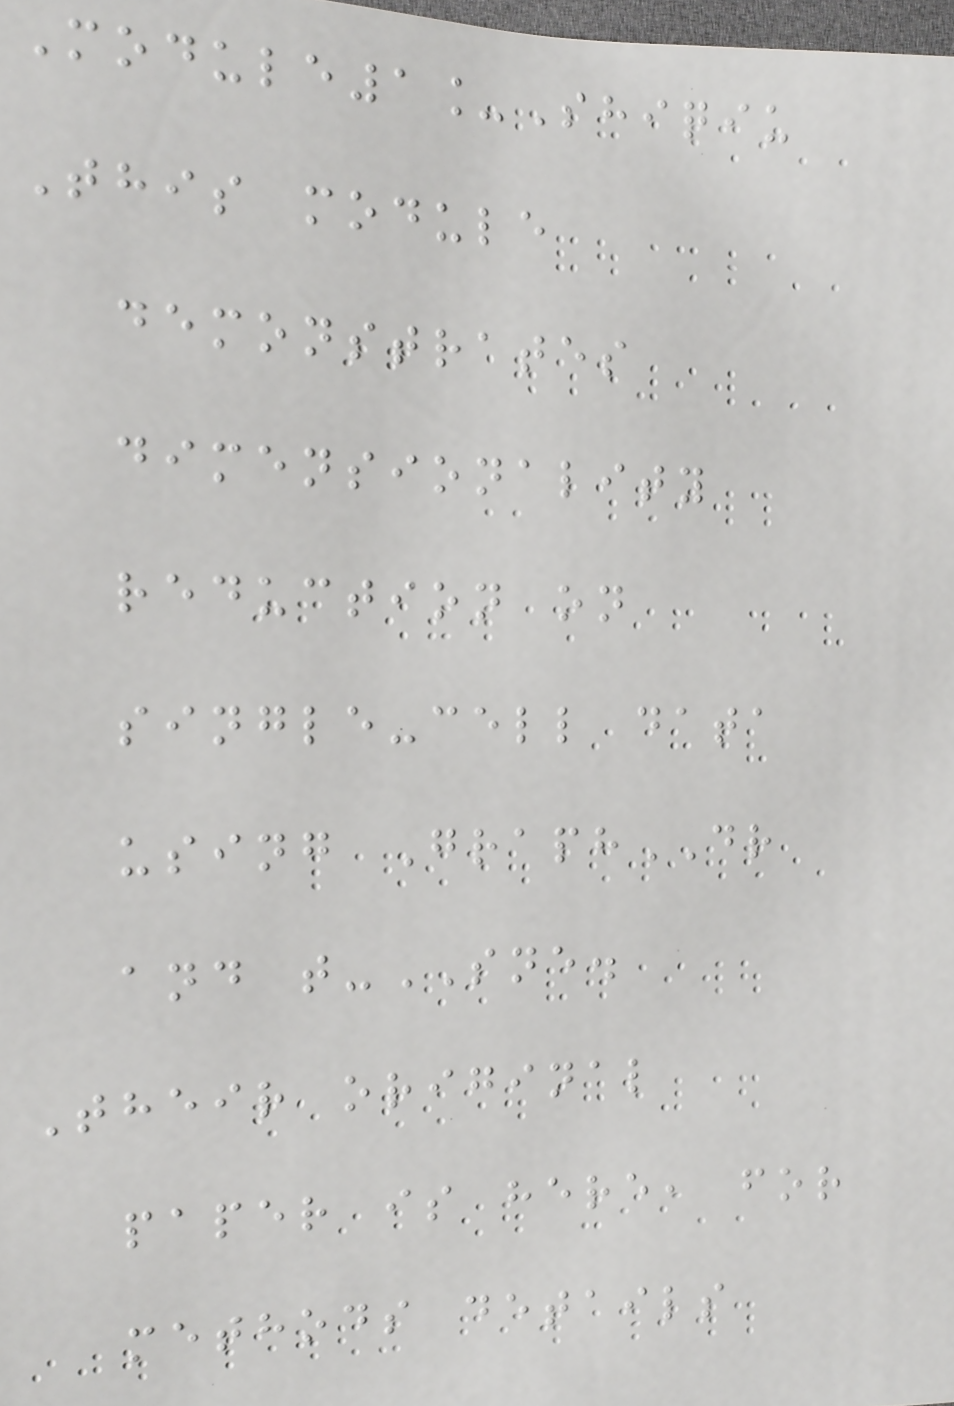Module1_Shiqiu
This module
demonstrates
dimensionality
reduction on
single-cell data
using GraphDR
and t-SNE.
Their original
paper is here, for
methods details
